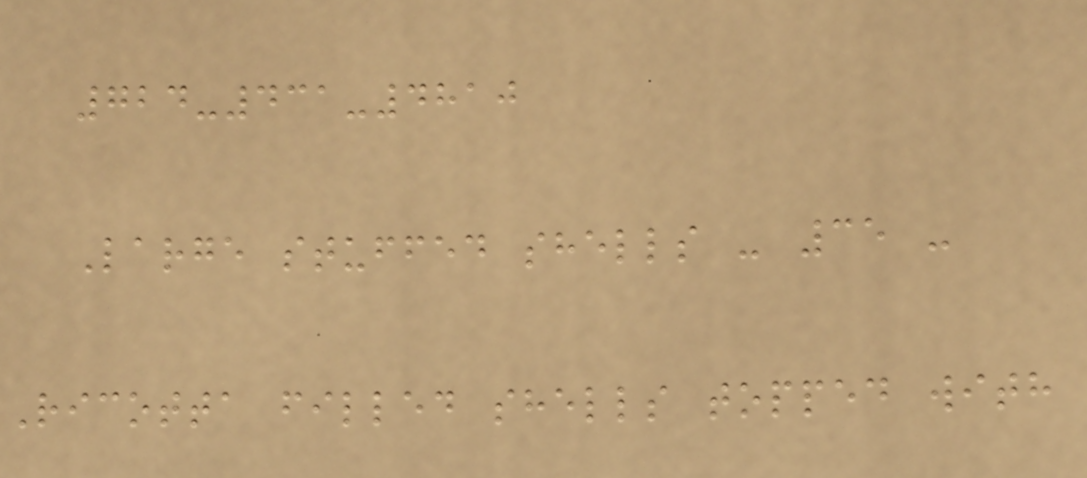724-431-4810
Large stuffed shells - 35 -
Ricotta filled shells topped with
